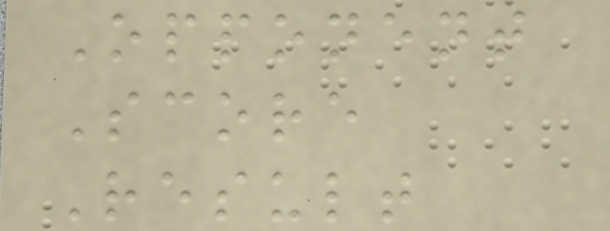Opponent
Score
Result
